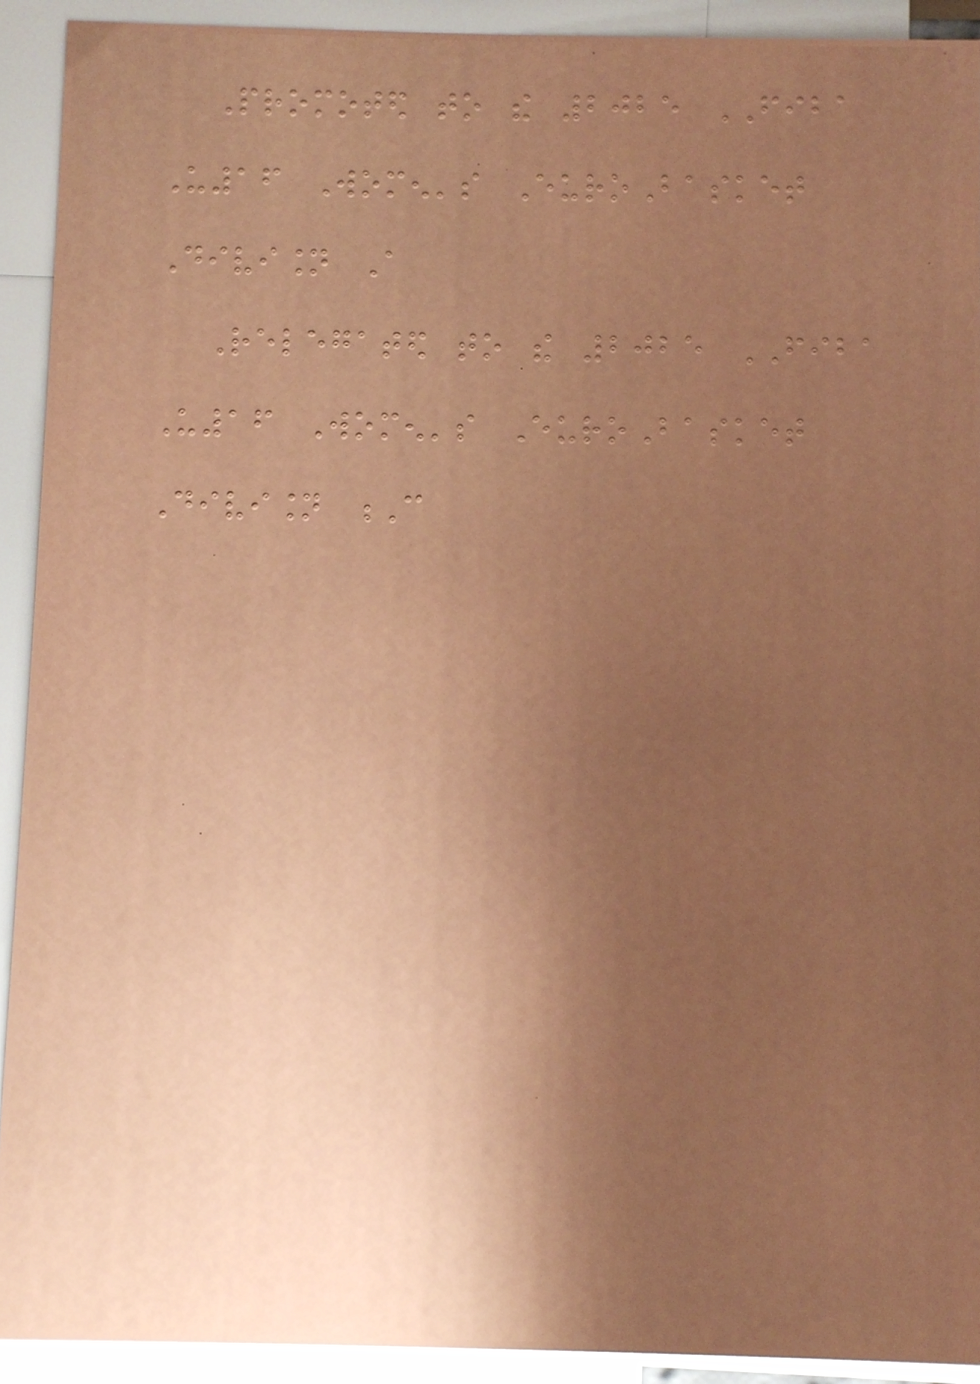Promoted to the 2025 FIBA
U16 Women's EuroBasket
Division A
Relegated to the 2025 FIBA
U16 Women's EuroBasket
Division C
